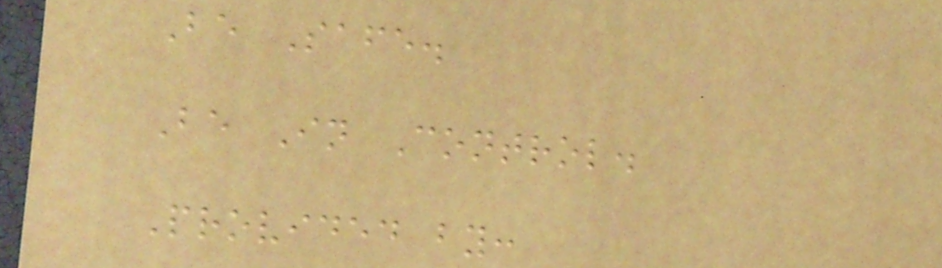Be Safe.
Be In Control.
Provided by:
